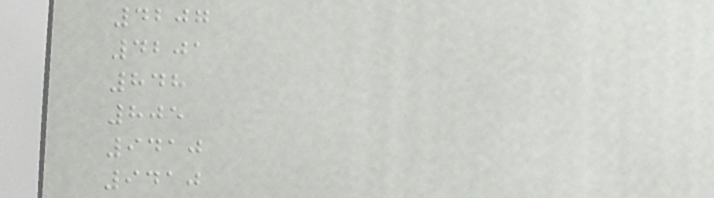4207
4201
848
805
9410
9410
